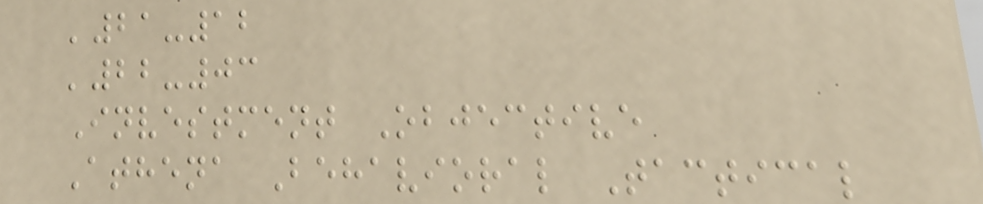'21-12
'22-03
Investment Objective
Athena Behavioral Tactical
